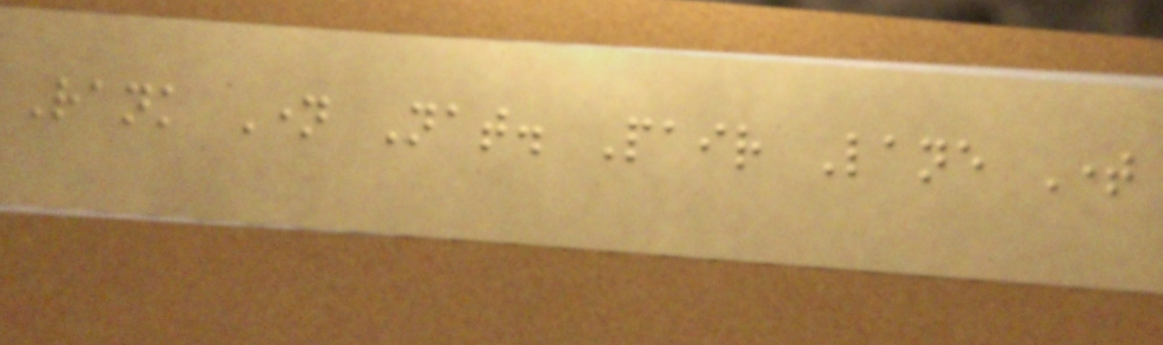Rank Name Nat. Pair Lane Time
